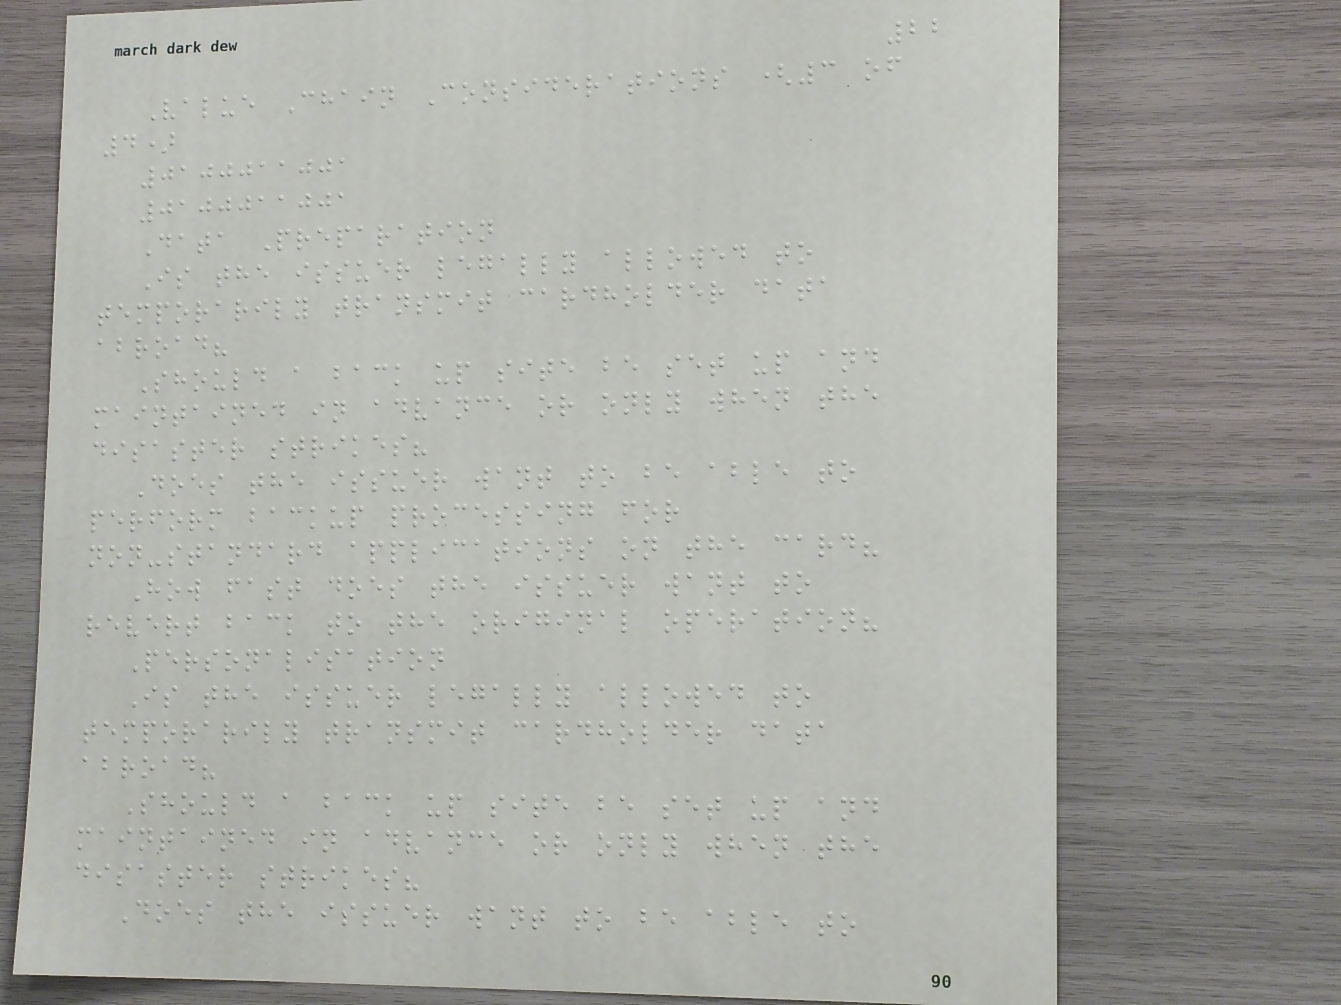22
Value Chain Considerations (3 of
4)
0100011001
0100011001
Data Preparation
Is the issuer legally allowed to
temporarily transmit cardholder data
abroad?
Should a back up site be set up and
maintained in advance or only when the
disaster strikes?
Does the issuer want to be able to
perform backup processing for
non-standard applications on the card?
How fast does the issuer want to
revert back to the original operation?
Personalisation
Is the issuer legally allowed to
temporarily transmit cardholder data
abroad?
Should a back up site be set up and
maintained in advance or only when the
disaster strikes?
Does the issuer want to be able to
